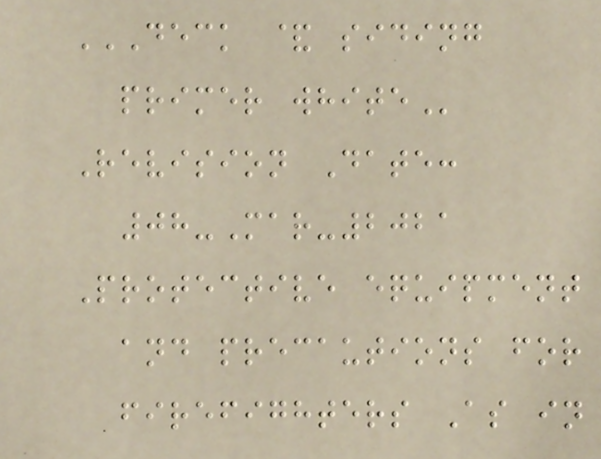DECK & SIDING
PRIMER WHITE
Revision Date:
08-Mar-2021
Protective equipment
and precautions for
firefighters As in
